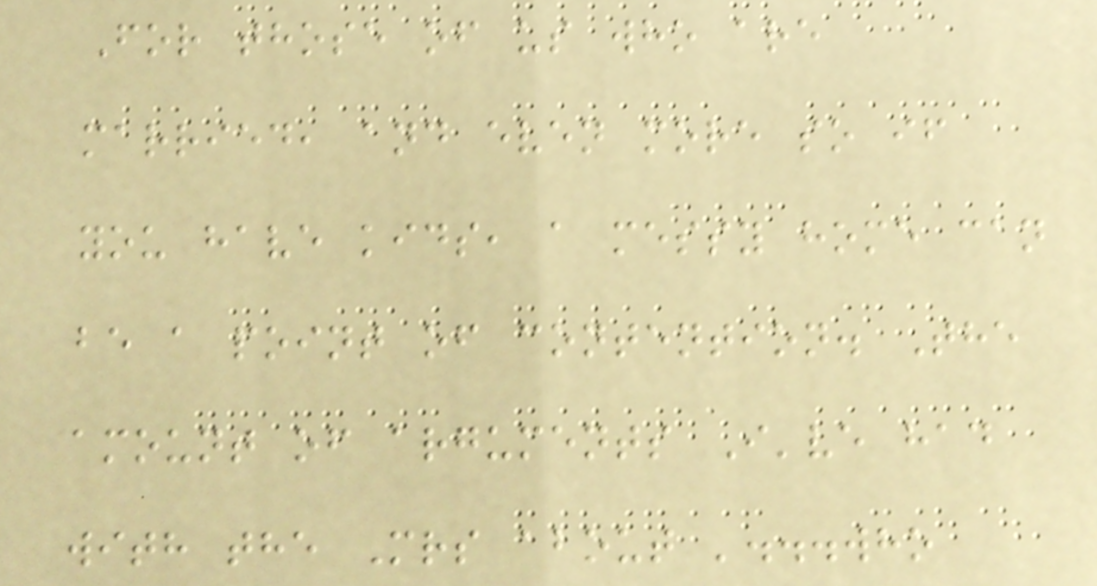For those of us who are
married, and even more so if
you have kids, a messy home can
be a point of contention. The
amount of arguments I've had
with the Mrs about '...who
